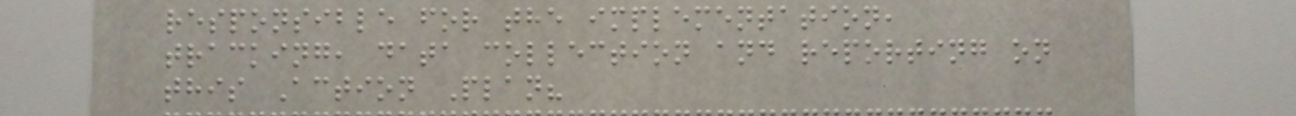responsible for the implementation,
tracking, data collection and reporting on
this Action Plan?
